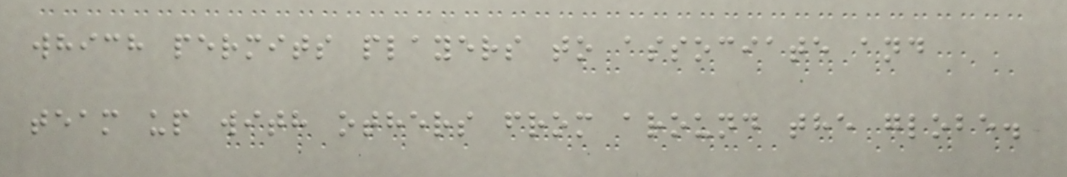which permits players to associate and
team up with others from around the globe.
